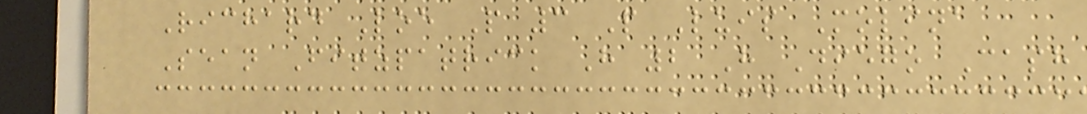Richard Loe P 3 P Luis Molina
Sean Fitzpatrick H 2 H Diego Cash
